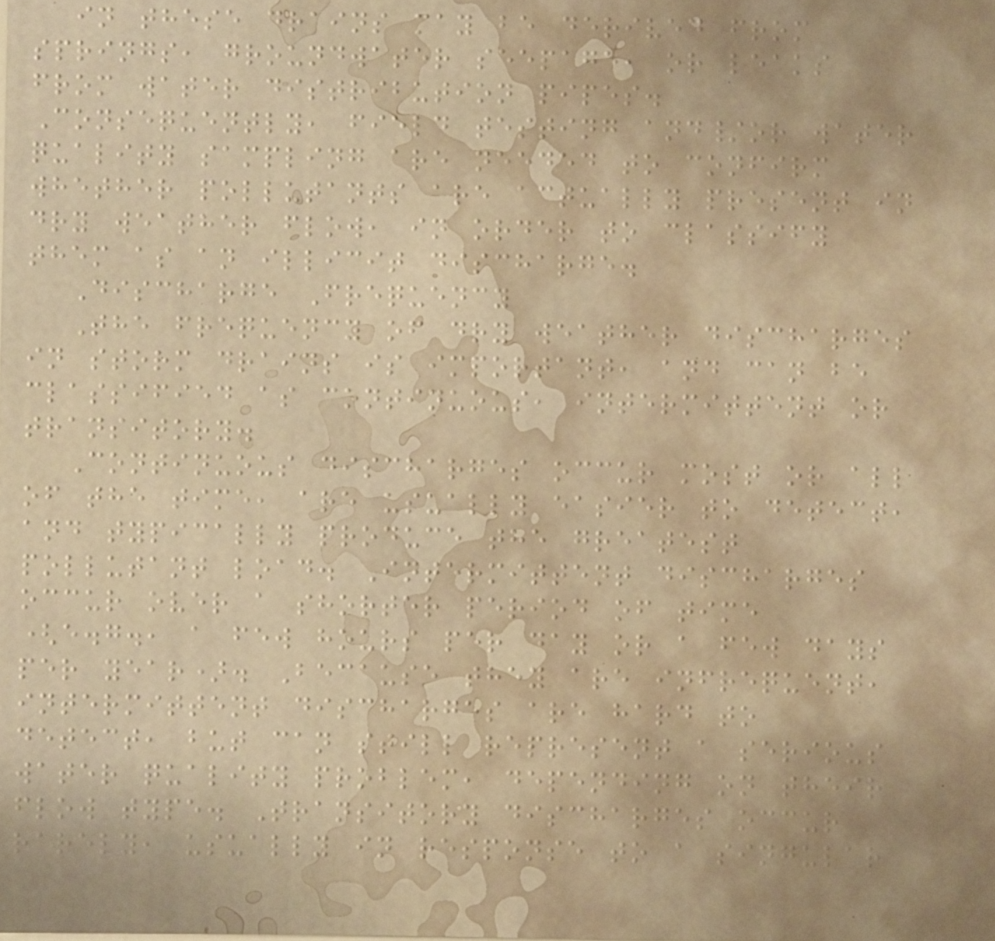in these drains may be derived from
springs, groundwater seepage, or leaks
from water distribution pipes.
Consequently, field testing and/or water
quality sampling are needed to confirm
whether pollutants are actually present in
dry weather flow, in order to classify
them as an illicit discharge.
Discharge Frequency
The frequency of dry weather discharges
in storm drains is important, and can be
classified as continuous, intermittent or
transitory.
Continuous discharges occur most or all
of the time, are usually easier to detect,
and typically produce the greatest
pollutant load. Intermittent discharges
occur over a shorter period of time
(e.g., a few hours per day or a few days
per year). Because they are infrequent,
intermittent discharges are hard to
detect, but can still represent a serious
water quality problem, depending on their
flow type. Transitory discharges occur
rarely, usually in response to a singular
